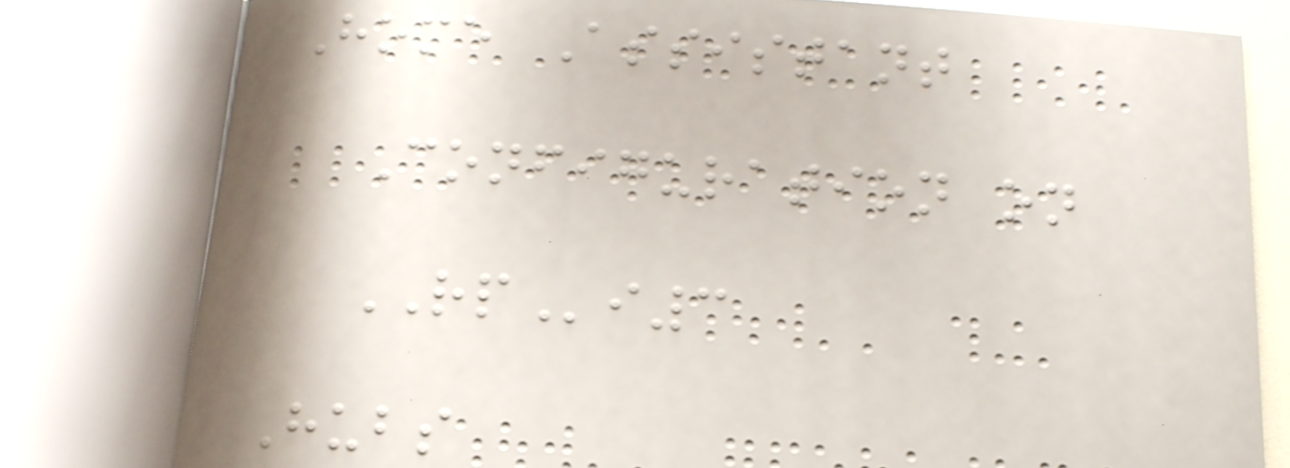Home Assistant
Configuration on
RPi3
Hubs
